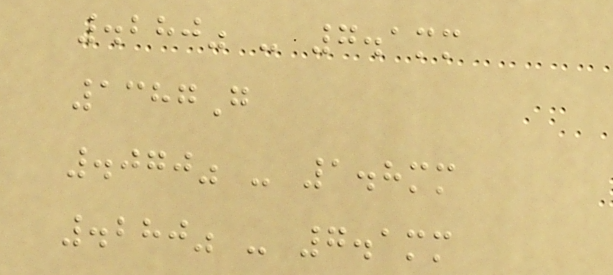.280" - 7.1mm
1387G
.070" - 1.8mm
.280" - 7.1mm
